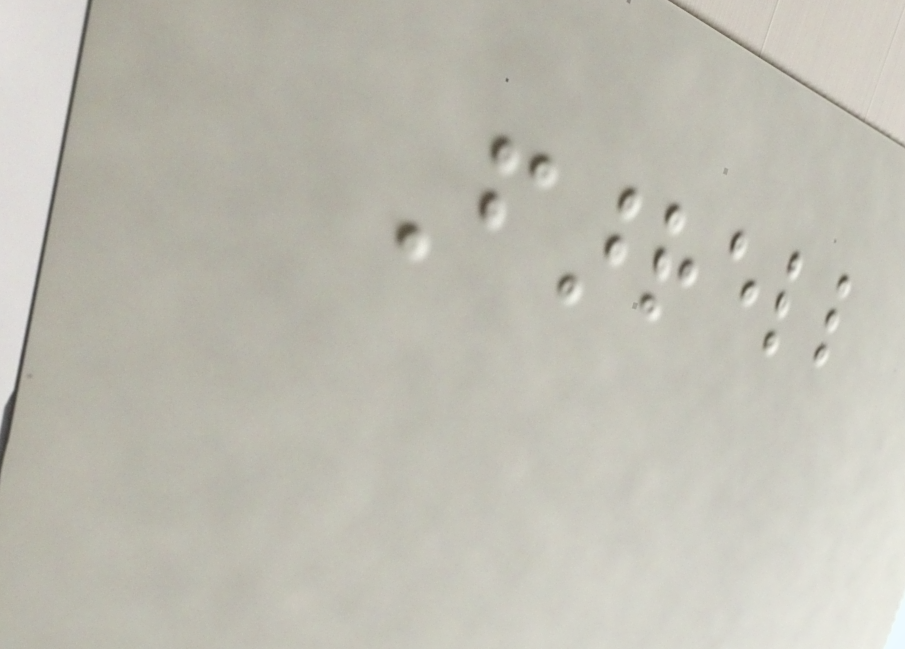Farrell
